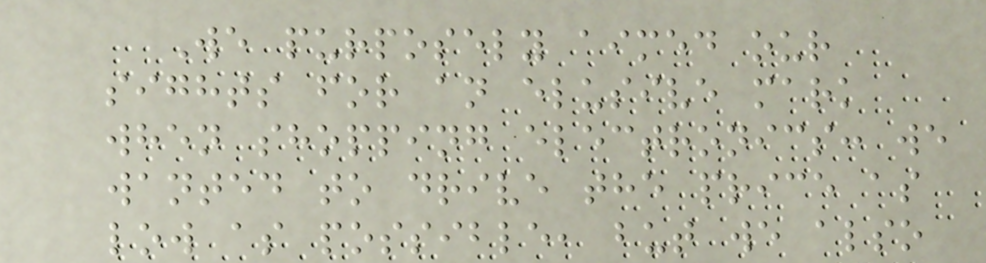We purposely aimed our
sights for an elusive mark
when shopping electronics: we
wanted to drive the price as
low as possible, but we also
